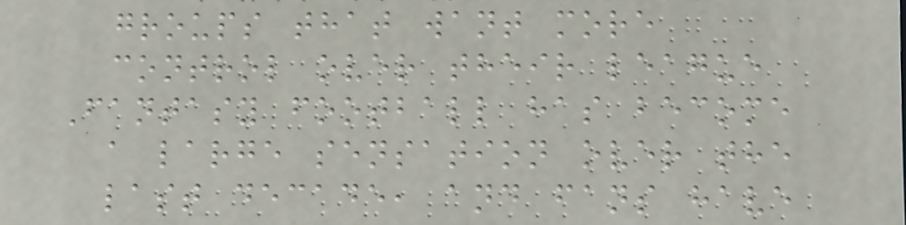groups that want more
control over their league
Fantasy football has become
a large sensation over the
last decade, and fans have
